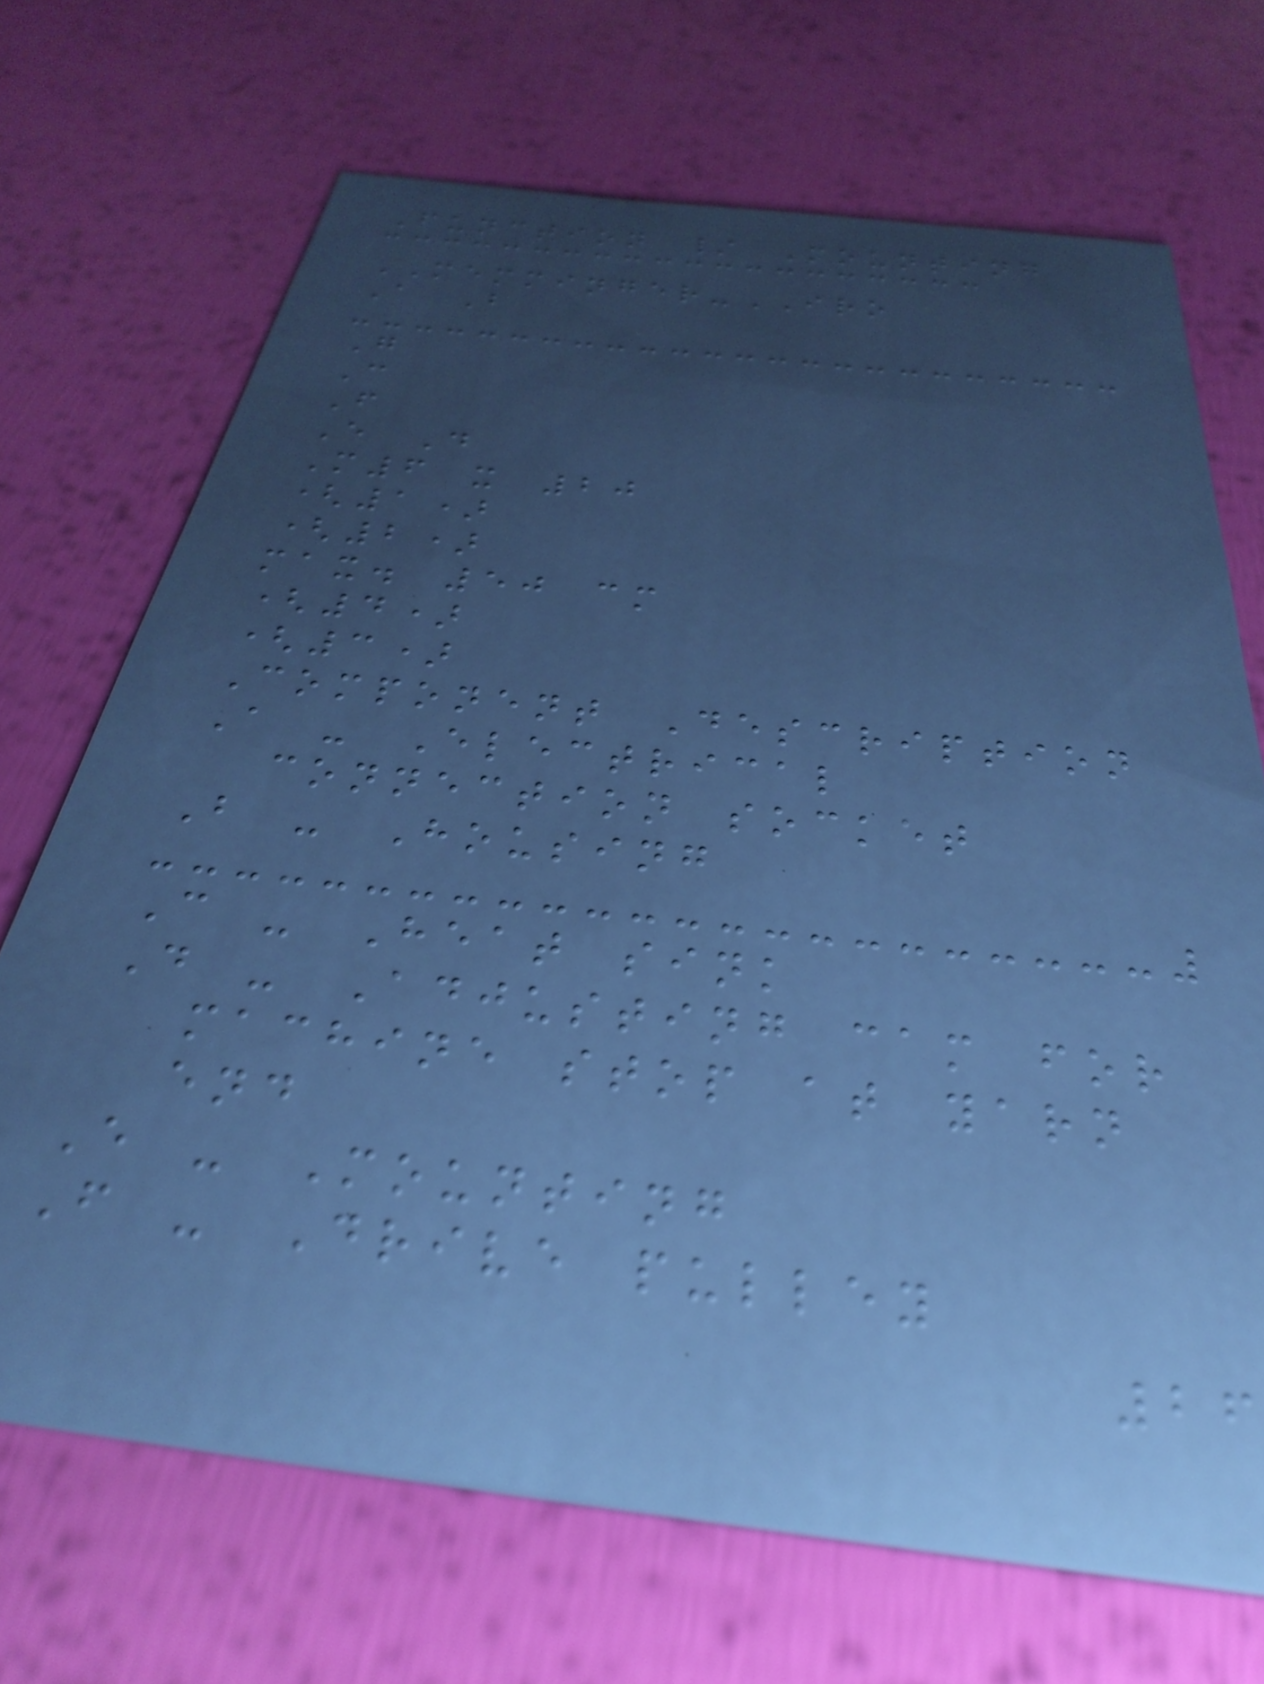Function / Mounting
MEMMINGER-IRO
A B
G
C
F
E D
M6 x 20
(1)
(2)
max. 50 cm
(4)
(3)
Component Description
A - Electrical
connection socket
B - Housing
C - Heat sink
D - Adjusting cam for
machine stop at yarn
end
E - Mounting
F - Drive pulley
26
